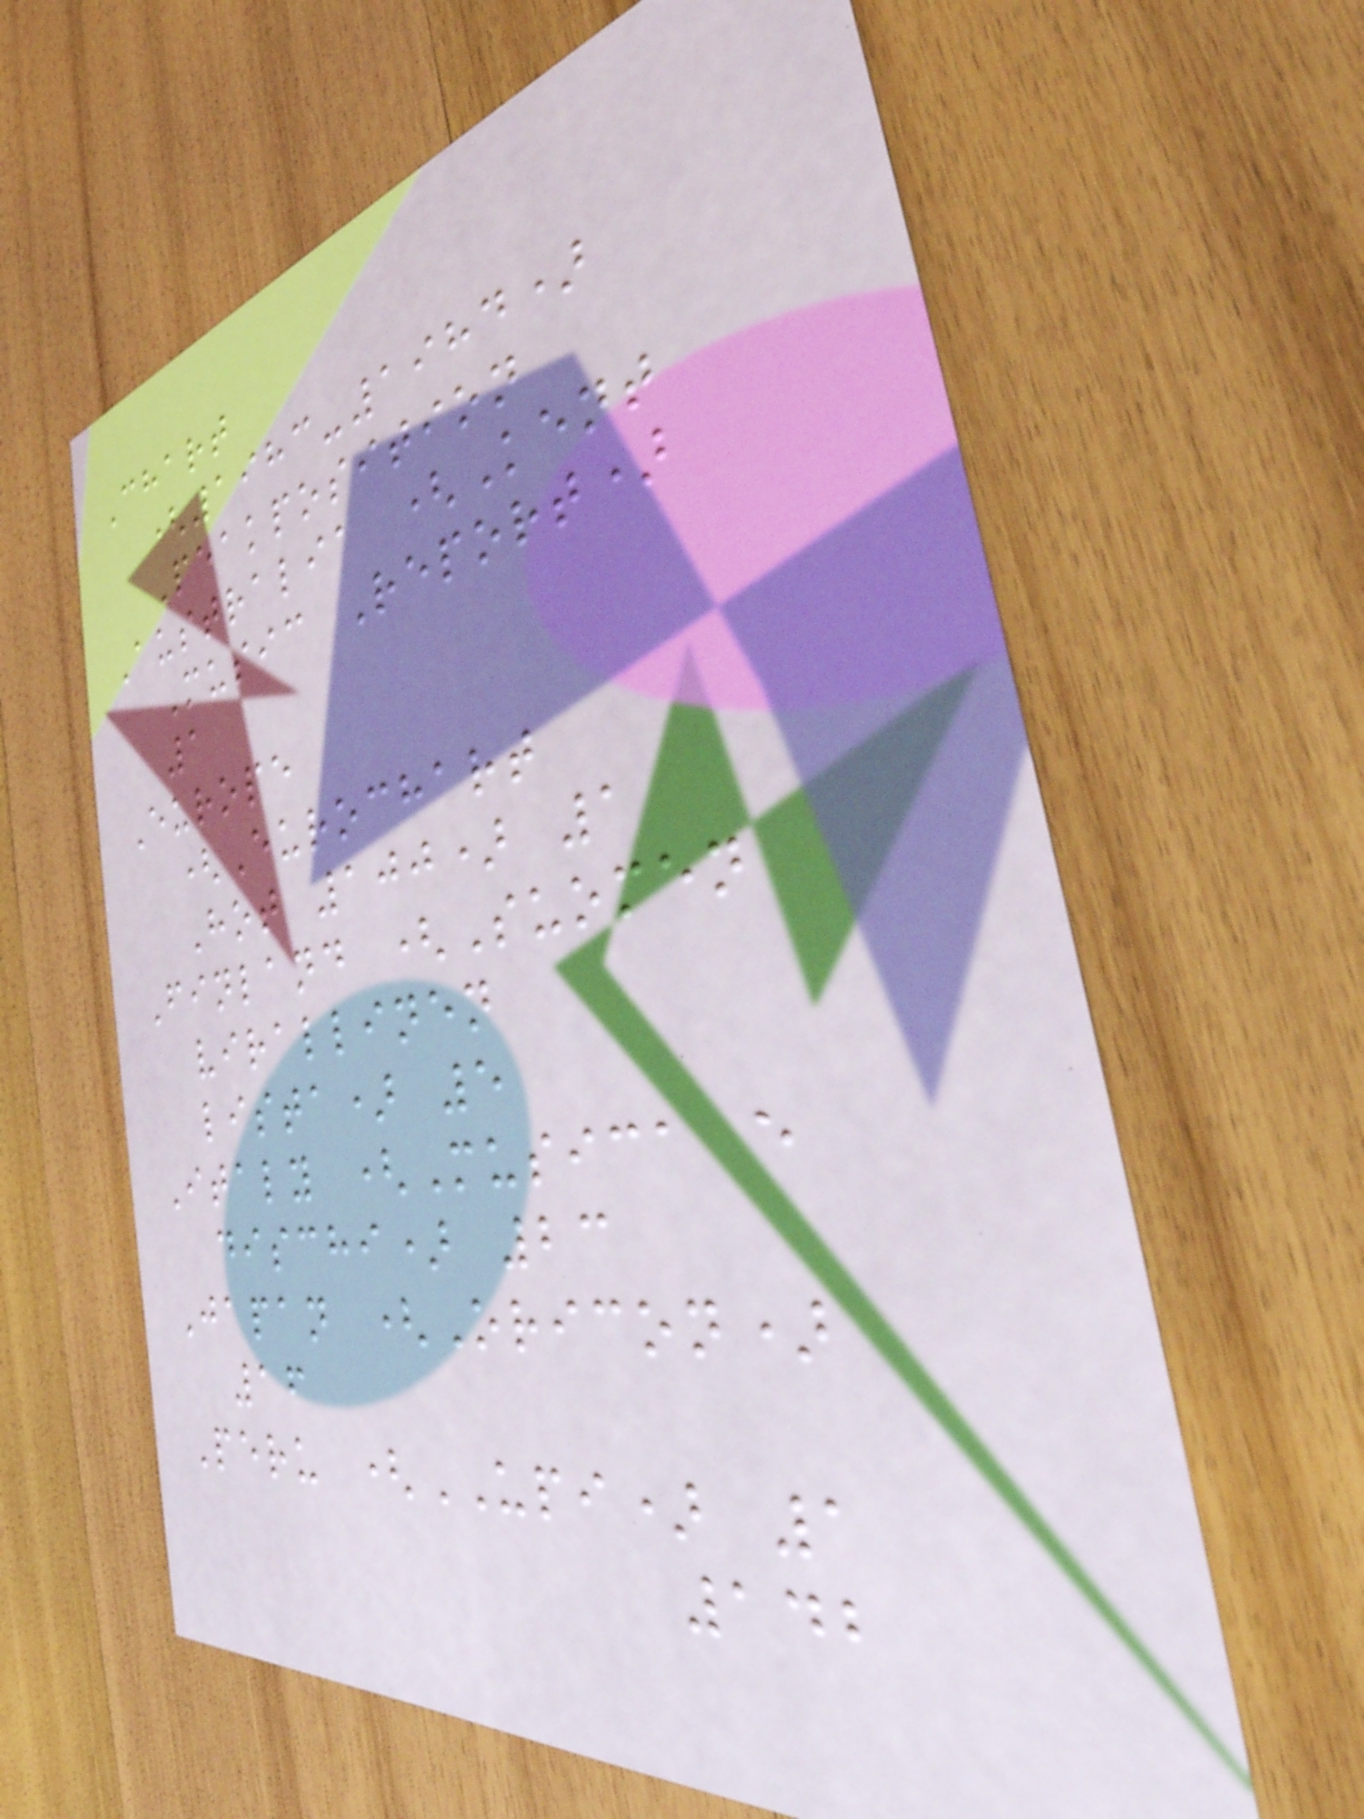Chart
(1983-1984)
Peakposition
Australia (Kent
Music Report)
1
Europe
(Eurochart
Hot 100) 1
Finland (Suomen
virallinen
lista) 5
Italy (Musica e
dischi) 23
Japan (Oricon)
16
Peru (UPI) 1
142
